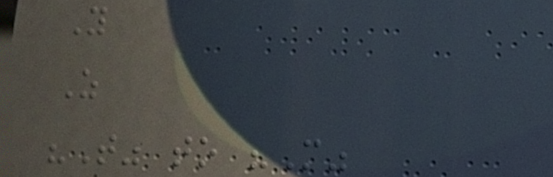Y
Z
"T" to "M"
